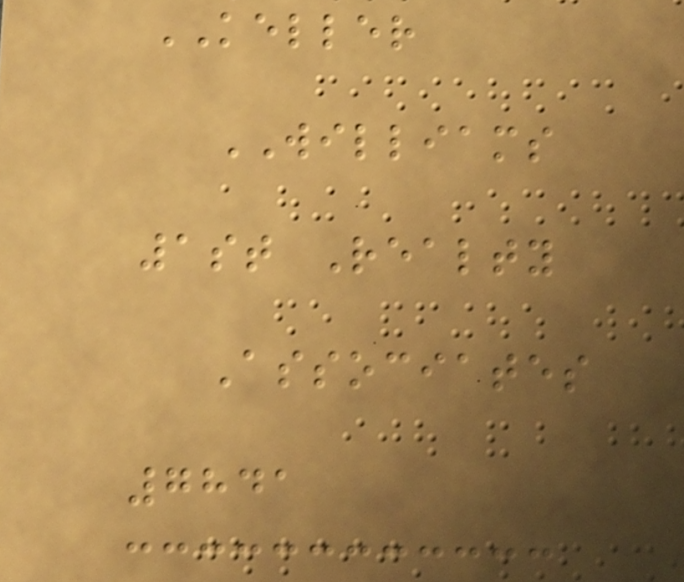KELLER
WILLIAMS
1st Realty
Associates
7841
